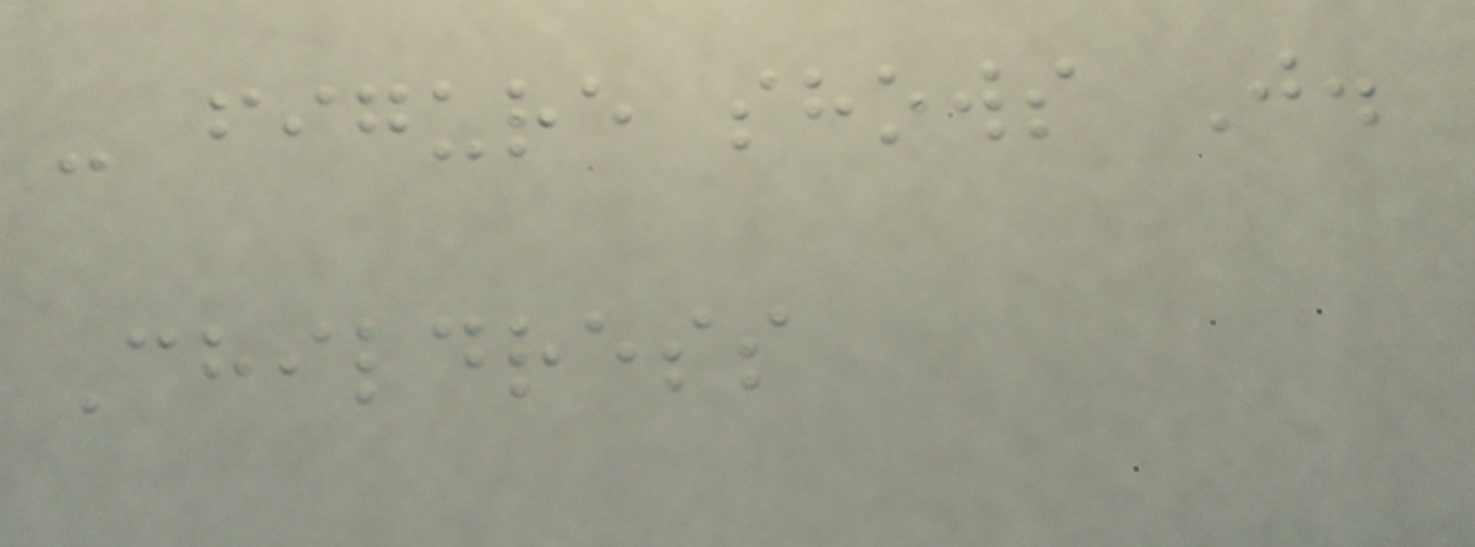- figure shows J.
Childress
